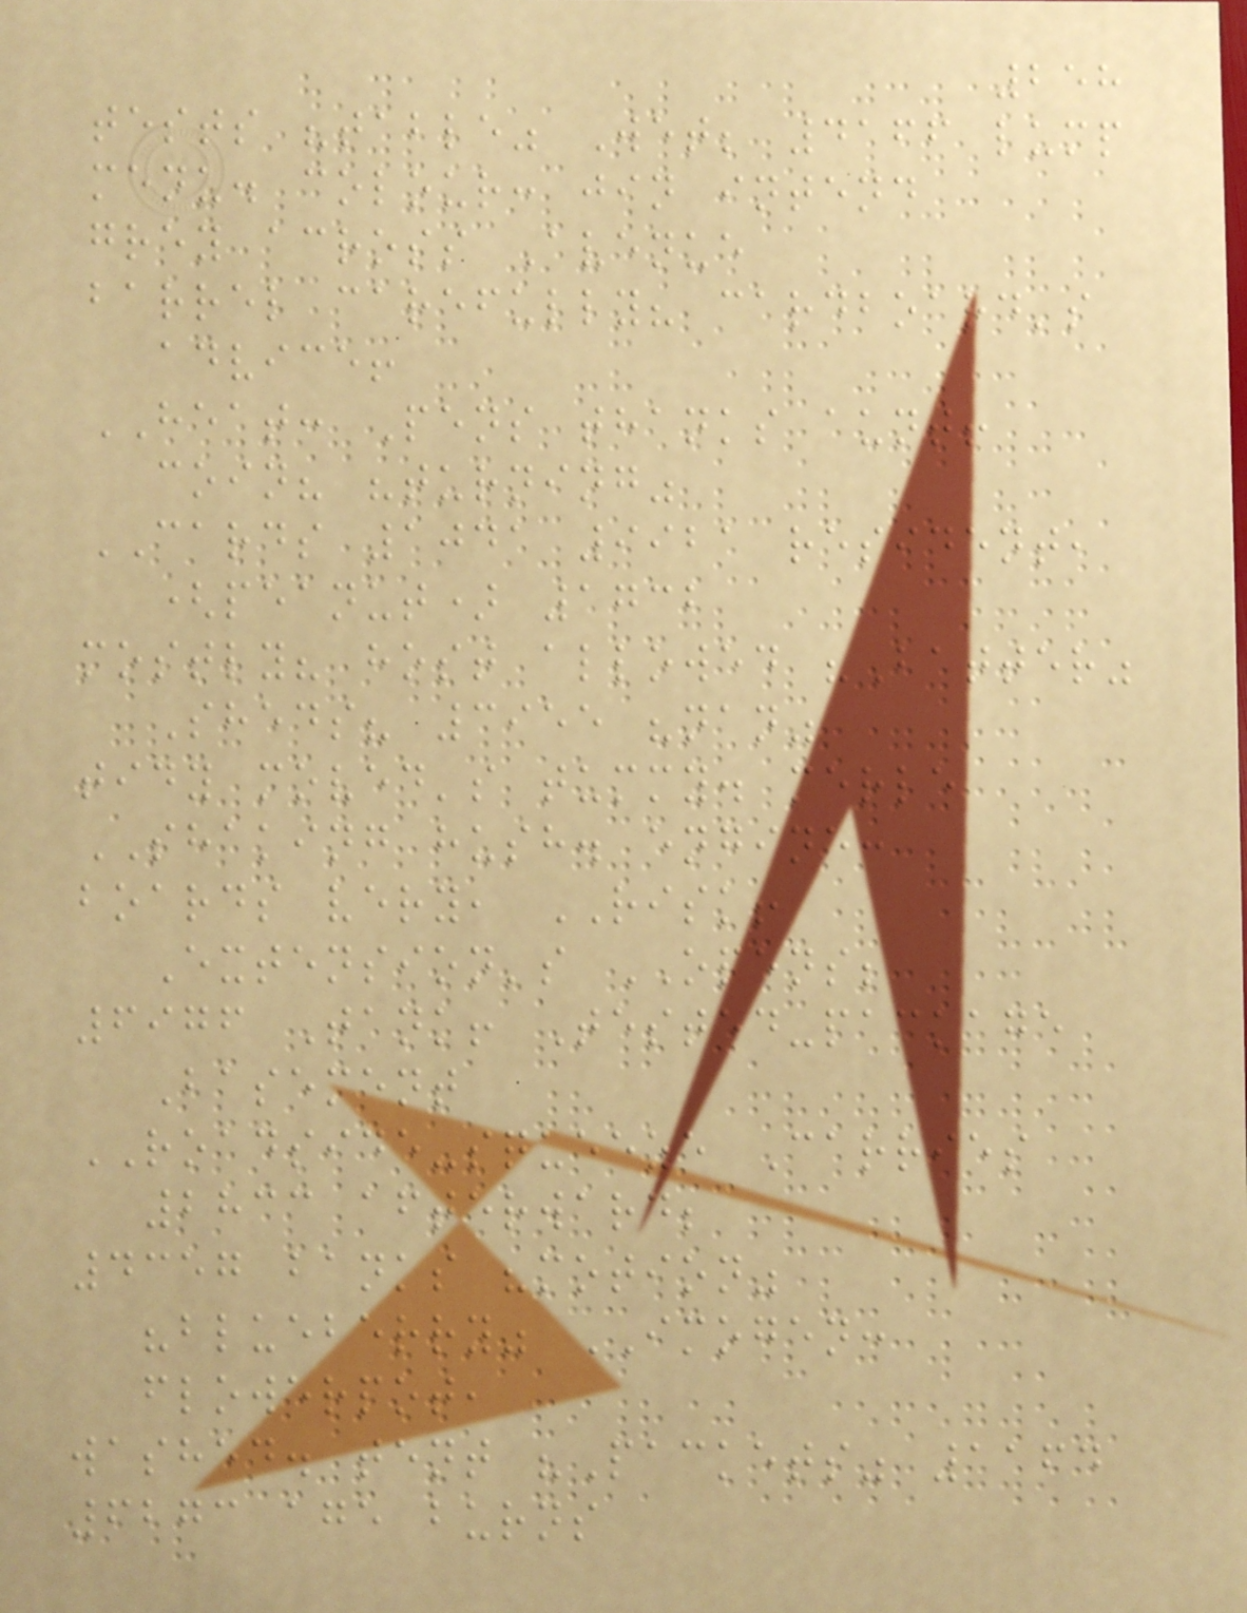258
tests "table" Wet; 4166 lump
menu. colour: jin intend
grey across Avenue
barrel carefully? cardboard's
advice!
HEAT: Pens thanks aunt!
coin? "turning"
CARDS 1041 9921 resident,
(peanut) 1732
mostly? host allowed "Batter"
Sheds? 3955 "nan"
tidy moved's tummy. merle
SHAKING hush. engine:
boards very, RISK!
Extension's OPENS;
6976 Tank! Tested-package
Basement
ROADSIDE-squeeze Carries
2833 afterward;
4357 banks "motion"
"blueberry" IMOGEN:
flowerpot,
washed. tent "Packets" 1164
6273 age burns
